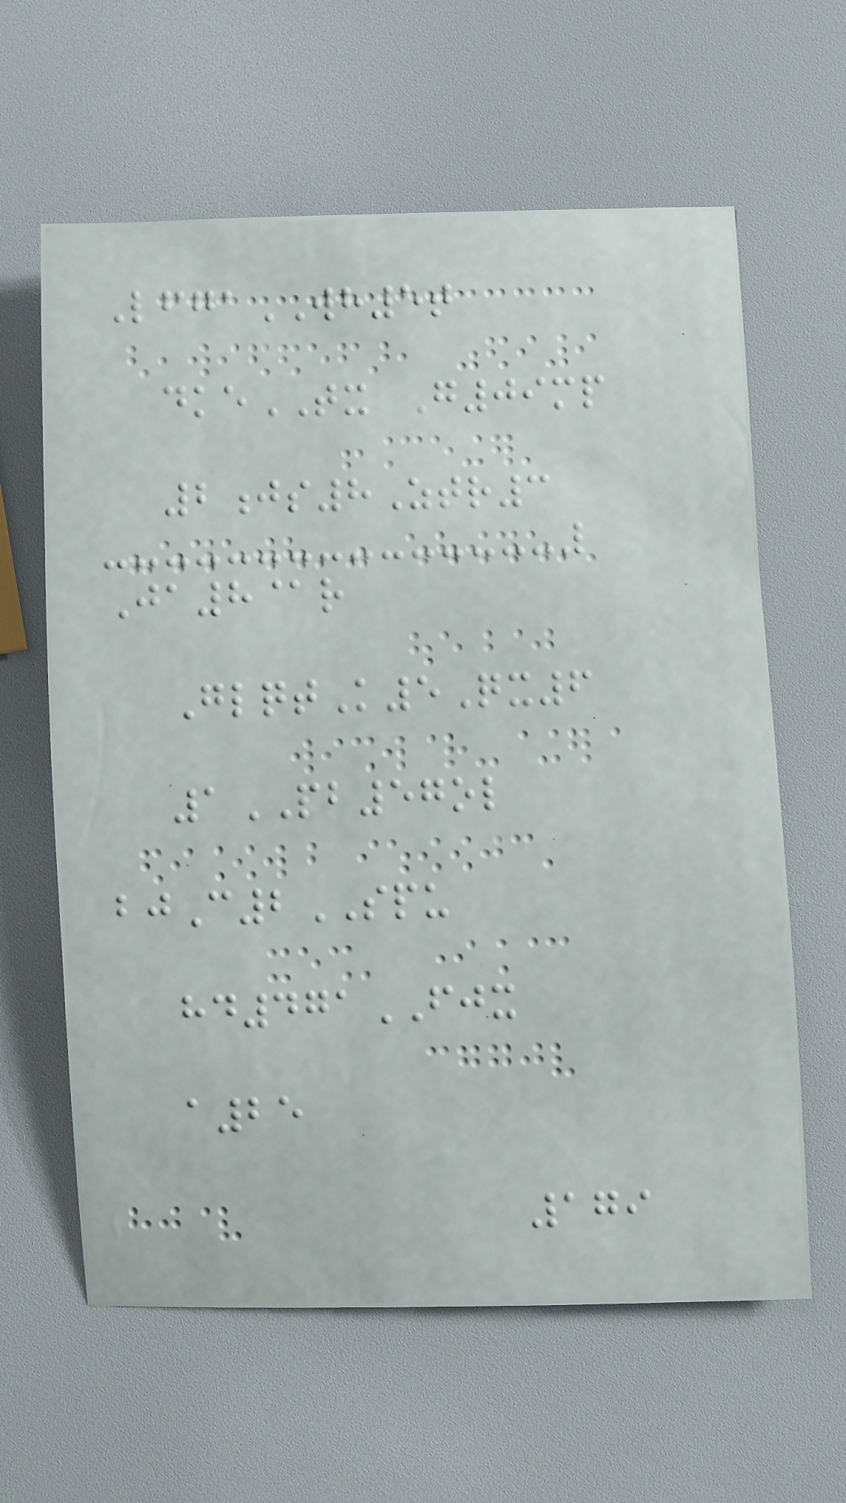LfgaWH5t
dkeTX G09mp
2js8Ztr3
Ja8@r
GlqtK5Qx6
1PB57ol
bjC2SPU
hd471FJX
a25
179
